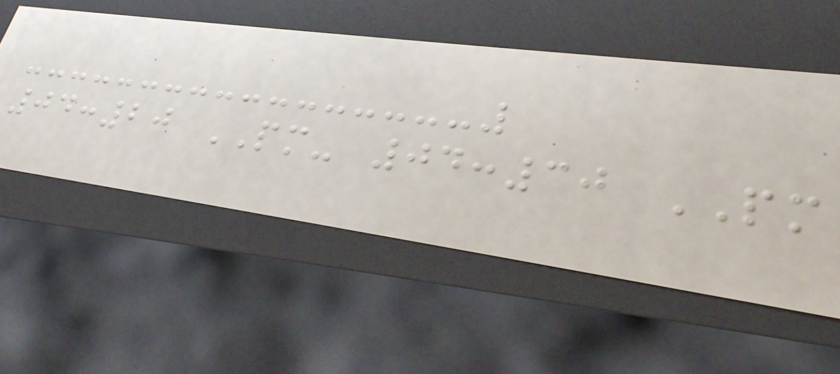04:20 PM- 04:30 PM
